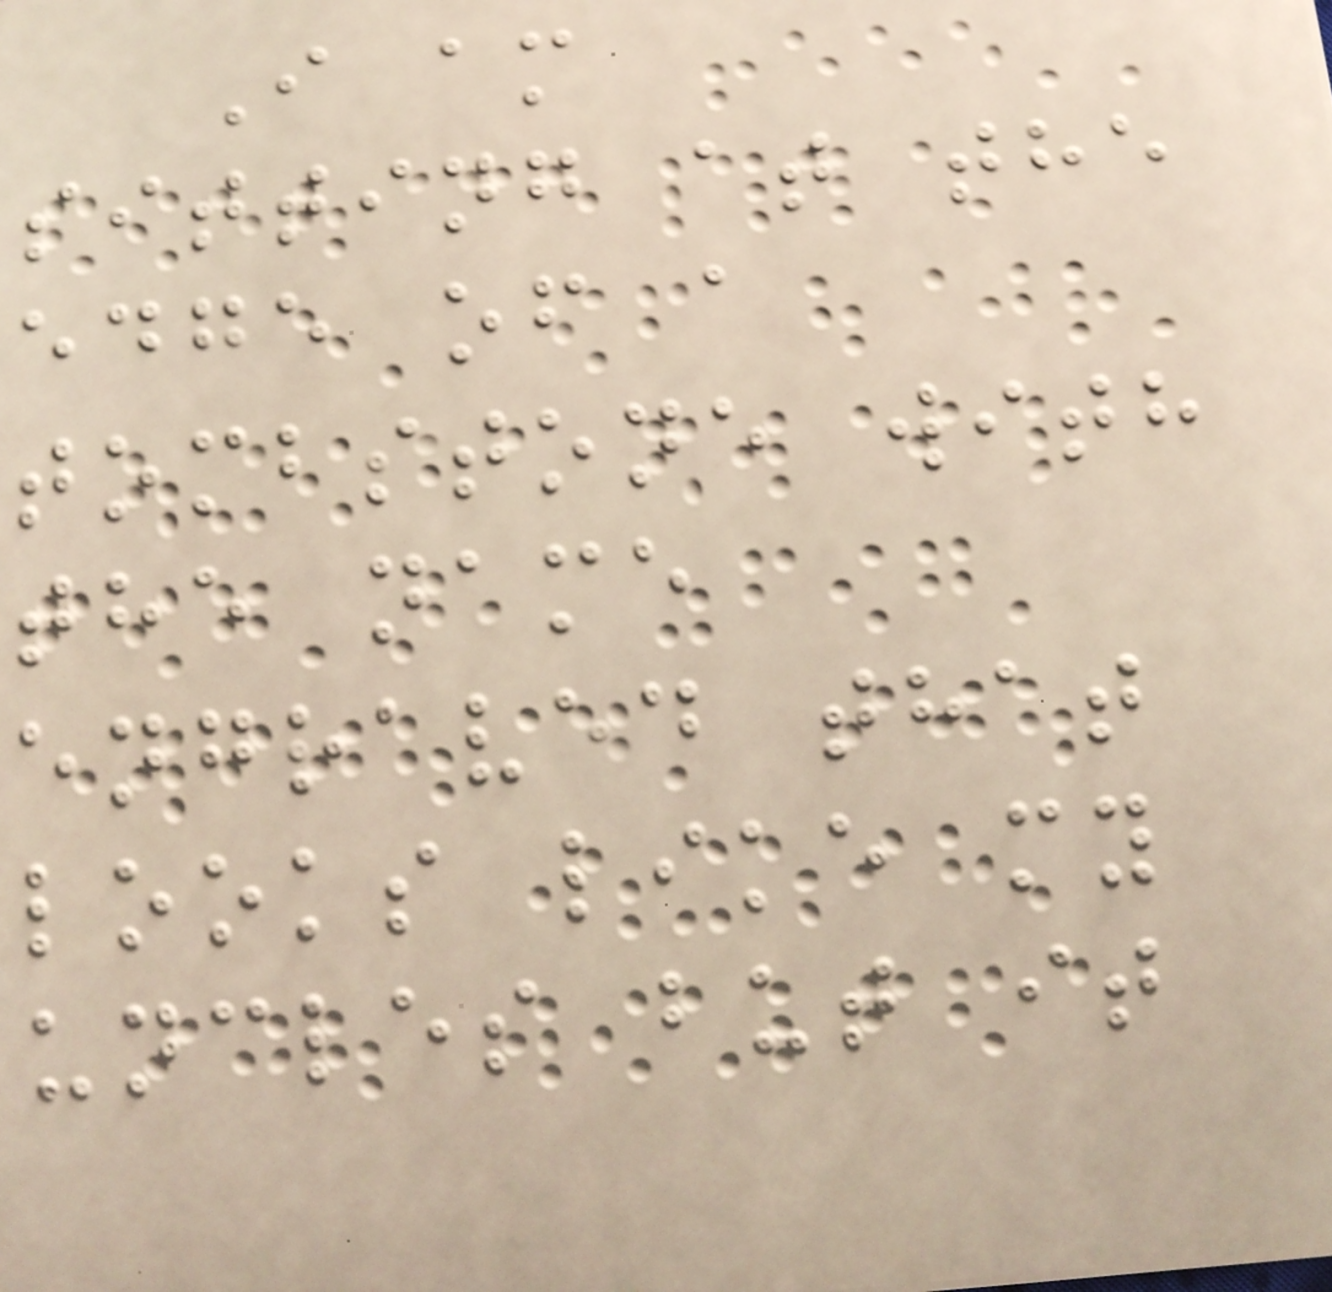I am
sitting at the
edge of a
tombstone with
the name
engraved that
looks like my
uncles but it
